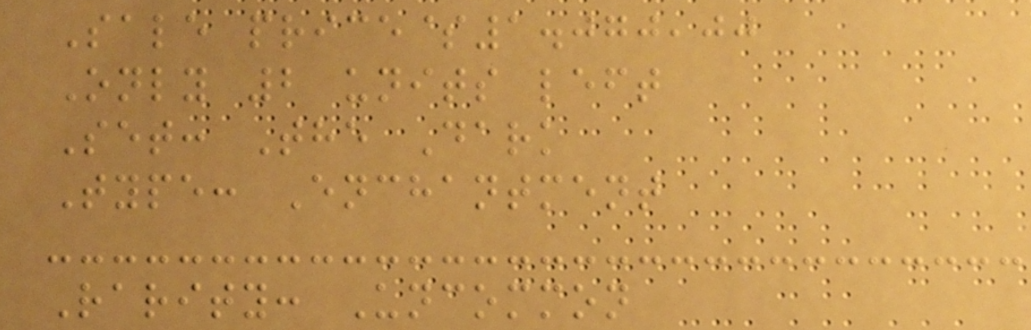Sale price$1.070,00
Only 2 units left
Set: The Dark
Type: Enchantment
Rarity: Uncommon
